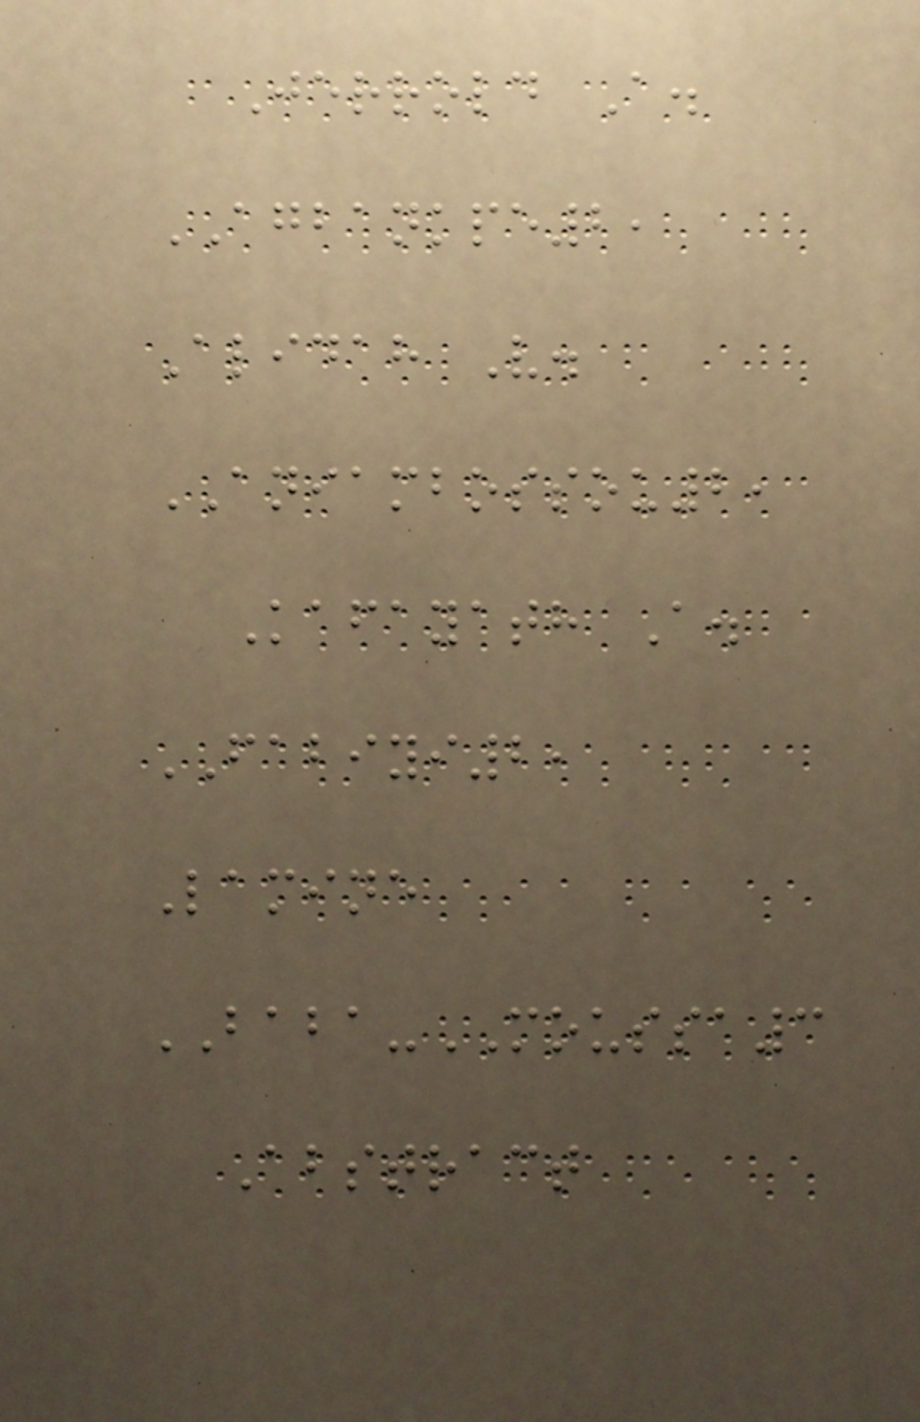Jerrold A.
AGBANKPE2,
Alidah V.
ANIAMBOSSOU2,
Kafayath A.
FABIYI2,
Lamine
BABA-MOUSSA3
Abstract
